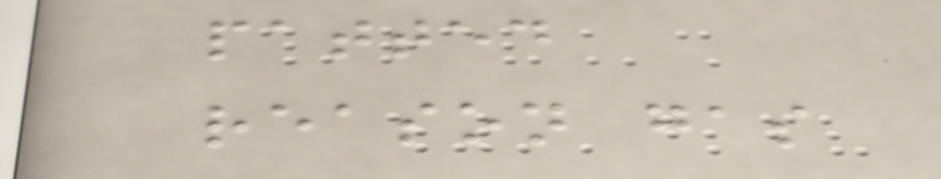patted
reason gas
